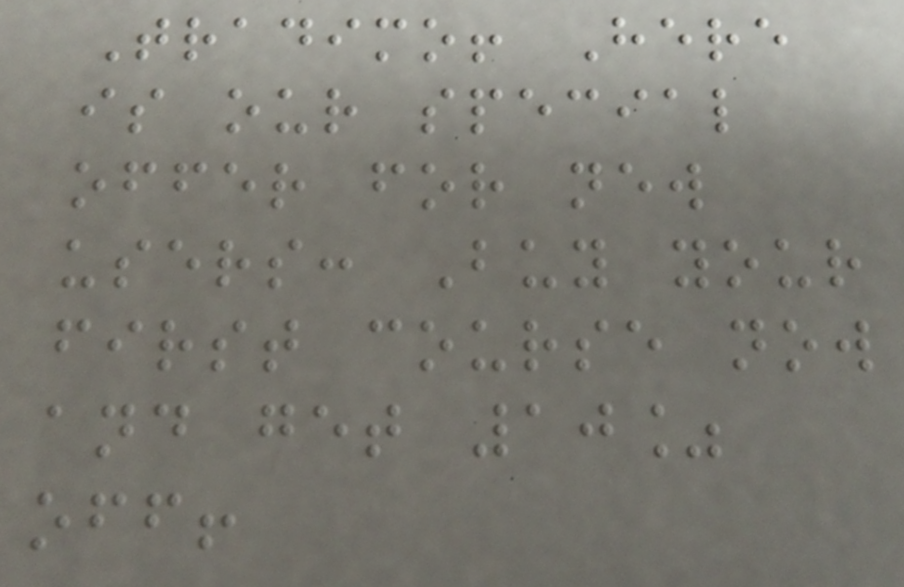Tradimo! Here
is our special
offer for new
users: Buy your
first course now
and get 10%
off!
